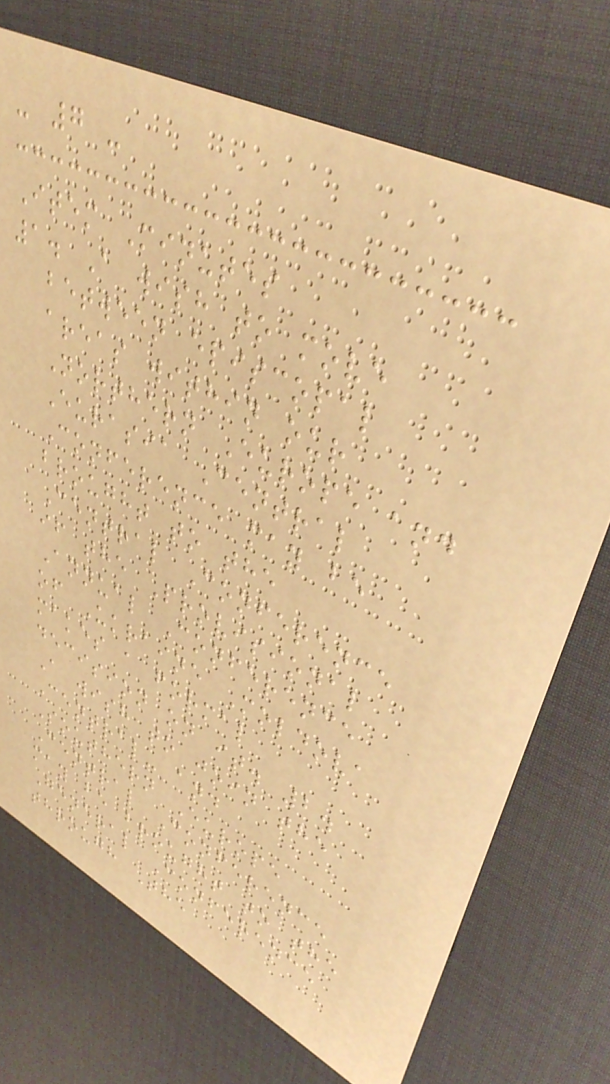- 7 -
Item Minutes
1. A wish to move
between episcopal
areas within our
Northern Europe and
Eurasia Central
Conference may be
brought to the
Central Conference
if the Provisional
Annual Conference
of Ukraine Moldova
makes a formal
decision on it. 2.
A wish to join the
Central- and
Southern Europe
Central Conference
may be brought to the
General Conference
through The
